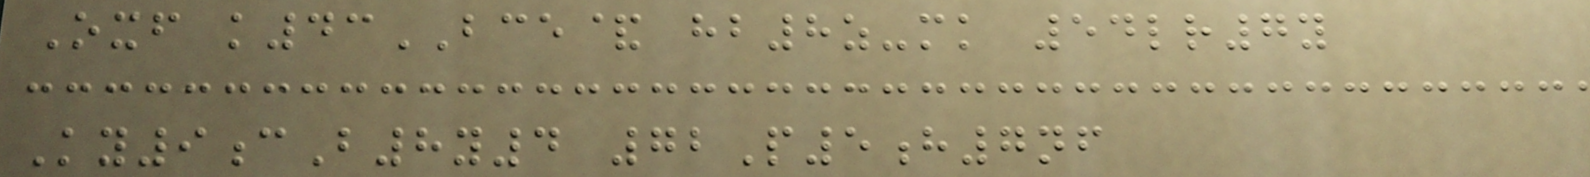Oxf k43BCE& hb8z-mk 54lr7y
Ky9cB8y4 72P5h7nf
